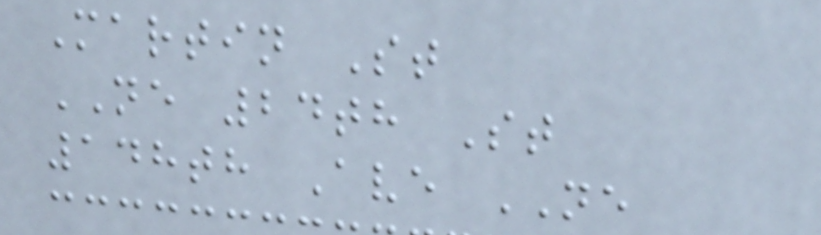Martin St
NE 24th St
148th Ave NE
